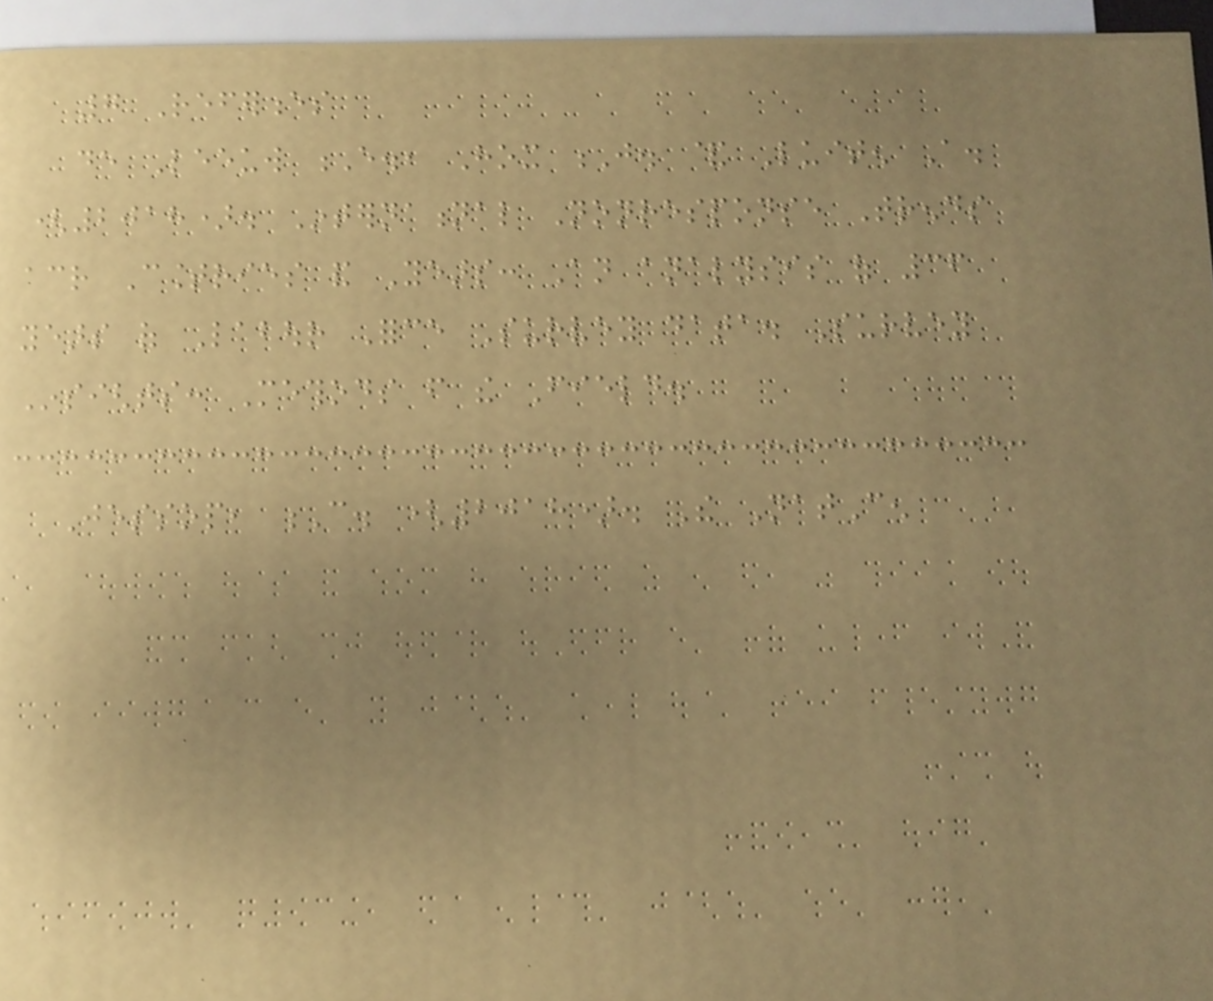7 References
de Leeuw E., Hox J. & Luiten A.
(2018). International Nonresponse Trends
across Countries and Years: An analysis of 36
years of Labour Force Survey data. Survey
Insights: Methods from the Field.
Jessop, C. (2018). The NatCen
